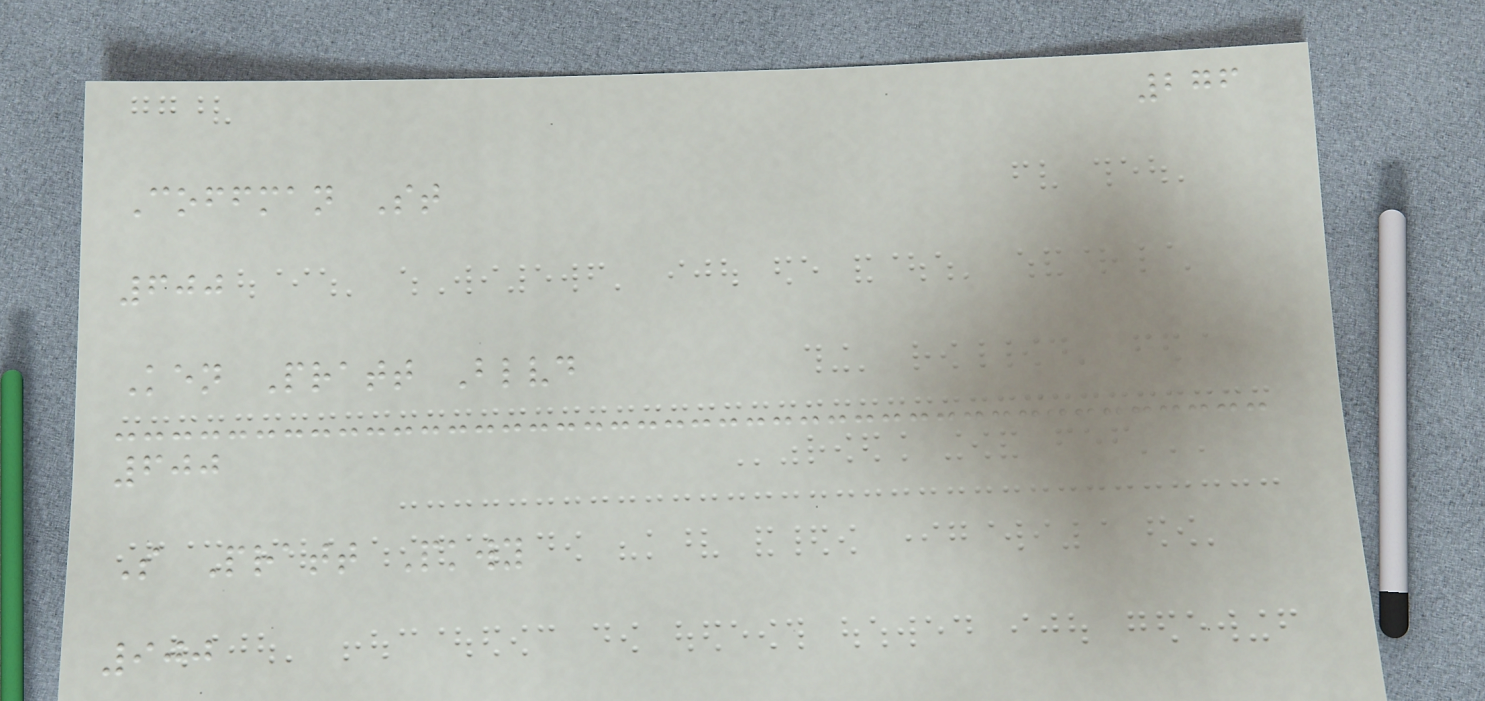276
Coffman St
600
Ken Pratt Blvd
600
S Pratt Pkwy
900
